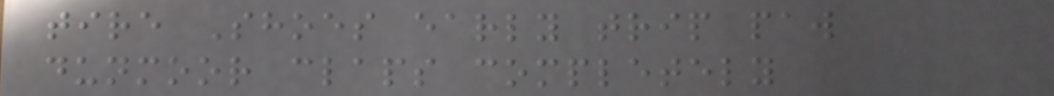tire Shoes early trip paw
dunmoor claps completely
